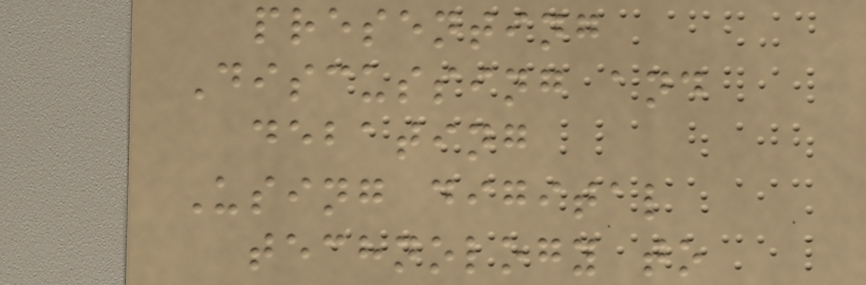presenting
Discussing and
debating
Using digital
technology to
